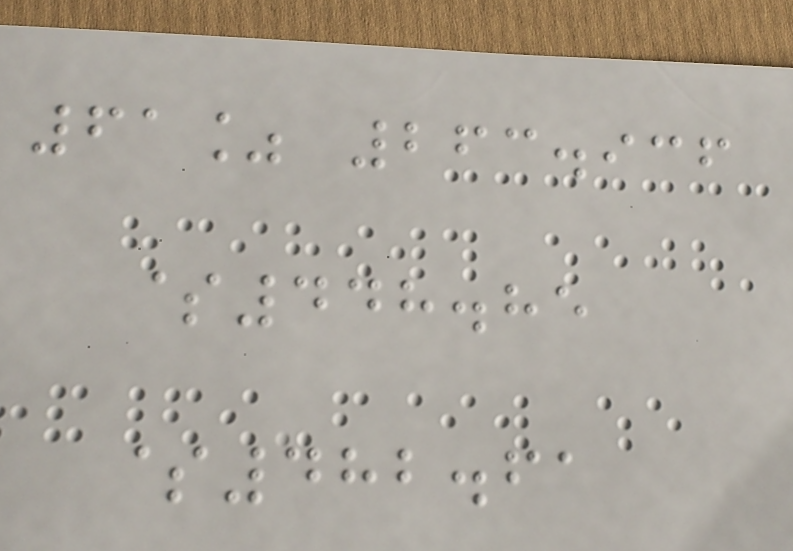61% 263.936
$448.85
$482.61
